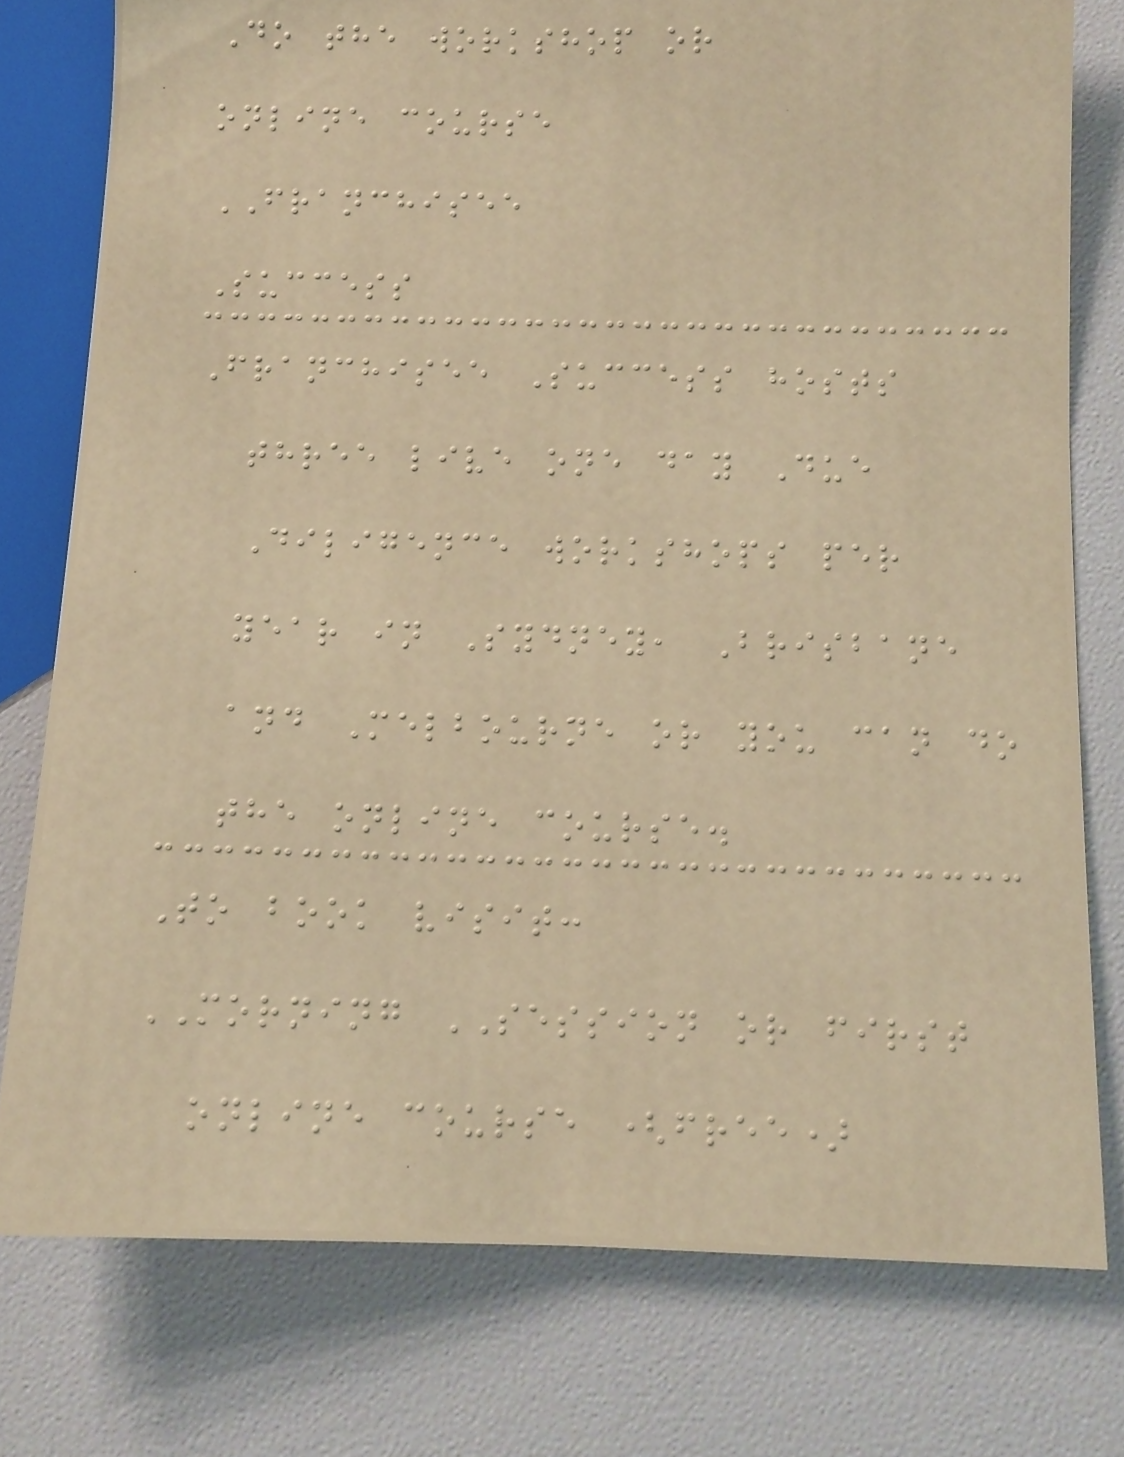Do the workshop or
online course
FRANCHISEE
Success
Franchisee Success hosts
three live one day Due
Diligence workshops per
year in Sydney, Brisbane
and Melbourne or you can do
the online course.
To book visit:
MORNING SESSION or first
online course (free)
